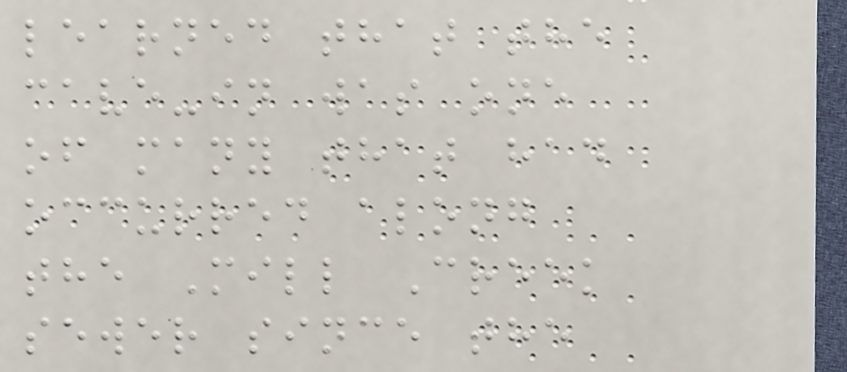learned that the
cave-in was one
of many that had
occurred along
the Mill Creek
sewer since the
